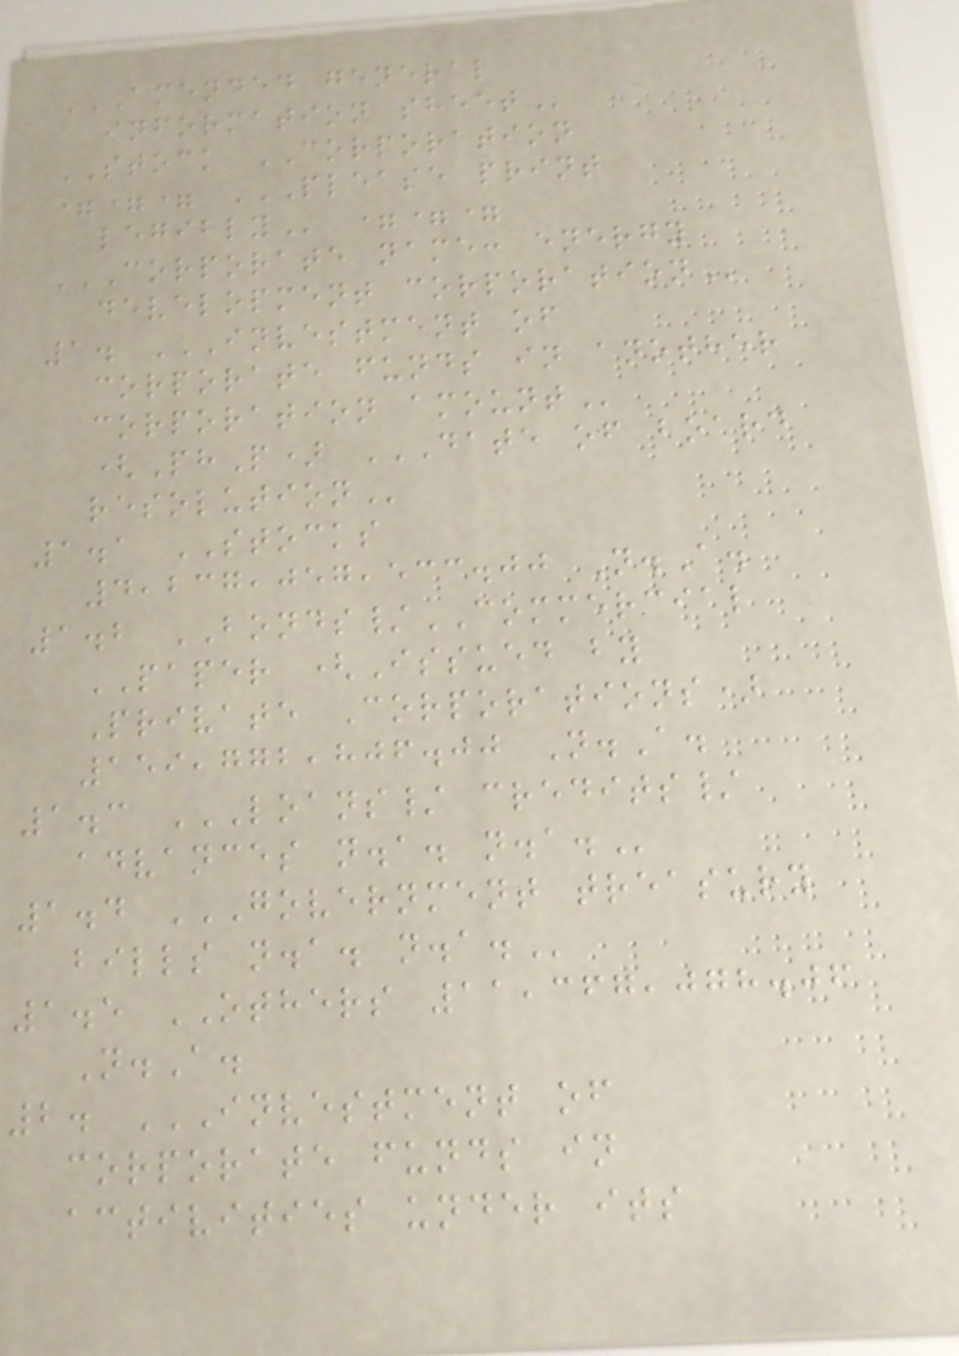AMENDED GENERAL
INFORMATION SHEET
STOCK CORPORATION
=== PLEASE PRINT
LEGIBLY ===
CORPORATE NAME: ENERGY
DEVELOPMENT CORPORATION
1. INVESTMENT OF
CORPORATE FUNDS IN ANOTHER
CORPORATION AMOUNT
(PhP) DATE OF BOARD
RESOLUTION
1.1 STOCKS
4,237,057,533.00 N.A.
1.2 BONDS/COMMERCIAL
PAPER (Issued by
Private Corporations)
159,772,806.00 N.A.
1.3 LOANS/ CREDITS/
ADVANCES N.A. N.A.
1.4 GOVERNMENT TREASURY
BILLS N.A. N.A.
1.5 OTHERS 11,367,078.06
N.A.
2. INVESTMENT OF
CORPORATE FUNDS IN
ACTIVITIES UNDER ITS
